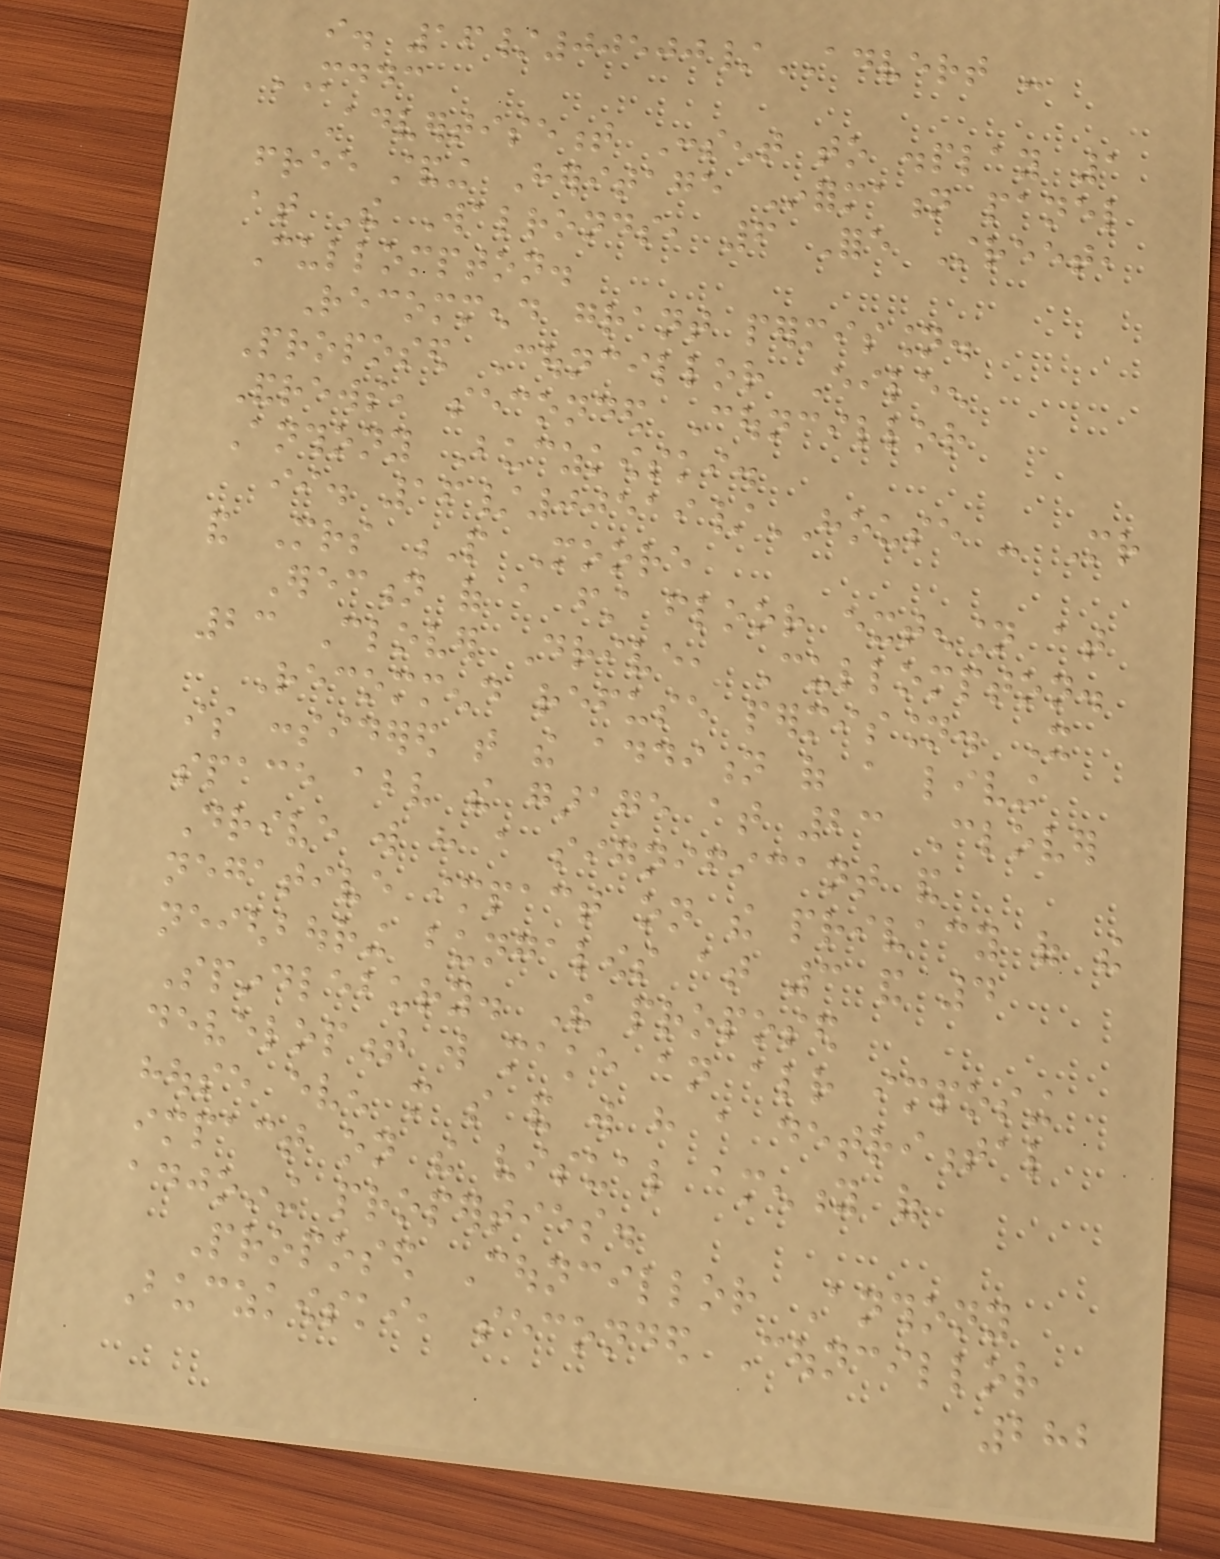i. 16/00500/ADVERT -
MDDC
Advertisement Consent to display 1
free standing Heritage Information panel
at The Walronds, 6 Fore Street,
Cullompton.
Recommend grant permission.
Proposed Councillor Eileen
Andrews, seconded Councillor
Anthony Buczkowski.
ii. 16/00519/HOUSE - Mr
and Mrs P Moore
Erection of a first floor extension at
23 Clover Drive, Cullompton.
Recommend refuse permission. It
is considered that the addition of a living
space above the garage at 23 Clover
Drive will have a significant and
negative impact on the privacy of the
neighbouring bungalows at 3 and 4
Spindlebury. The proposed
development will make an already imposing
house even more so and will have a detrimental
impact on the visual amenity of
adjoining properties.
Proposed Councillor Anthony
Buczkowski, seconded Councillor
282
